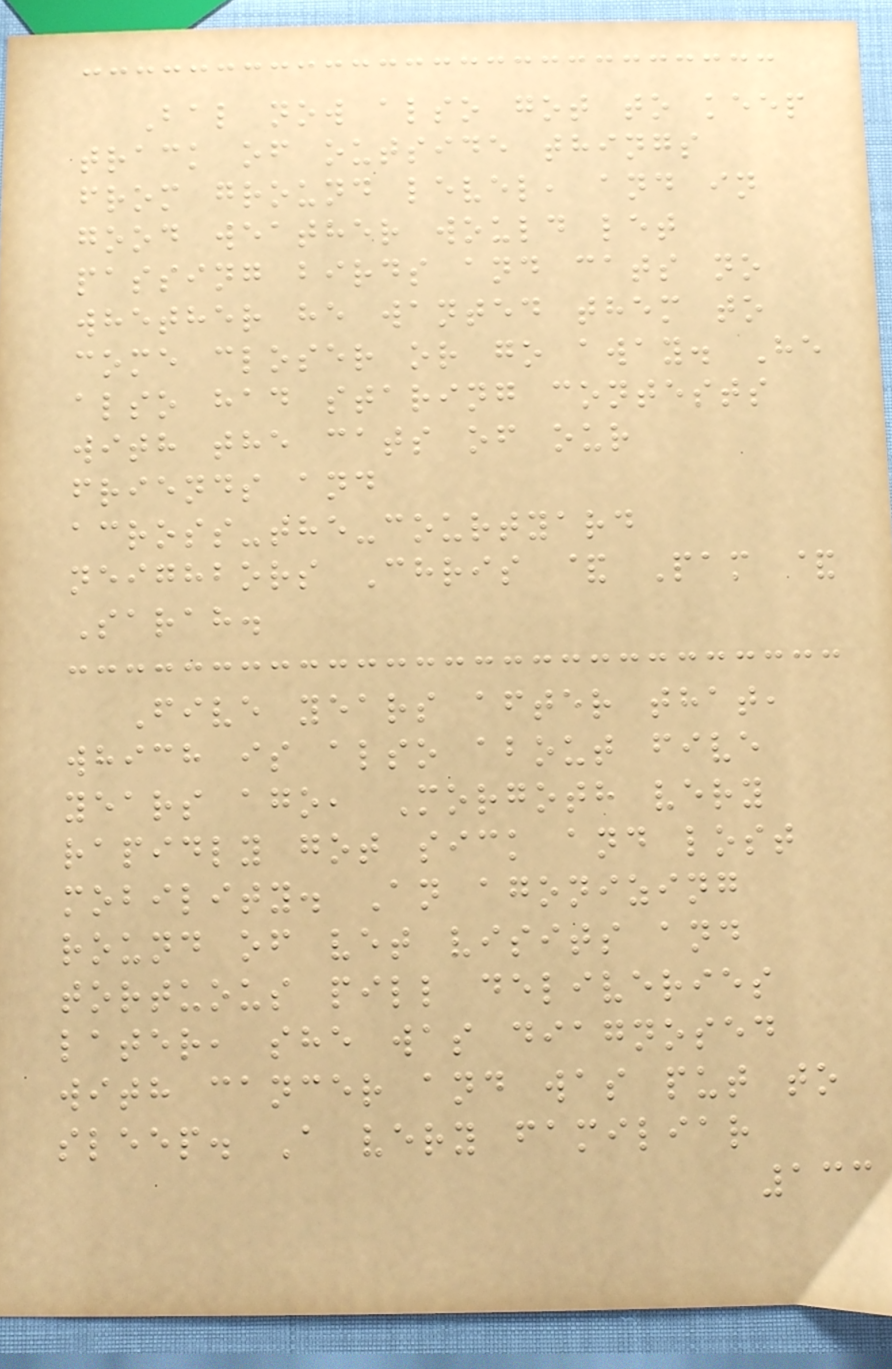Bal now also got to keep
track of outside things
from ground level, and in
good weather would let
passing birds and cats no
whether he wanted them to
come closer or go away. He
also had staring contests
with the cats of our
friends and
across-the-courtyard
neighbors Chris & Pam &
Sarah.
Five years after that,
which is also about five
years ago, Morgoth very
rapidly got sick and lost
mobility. An agonizing
round of vet visits and
tortuous pill deliveries
later, she was diagnosed
with cancer and was put to
sleep. A very familiar
133
